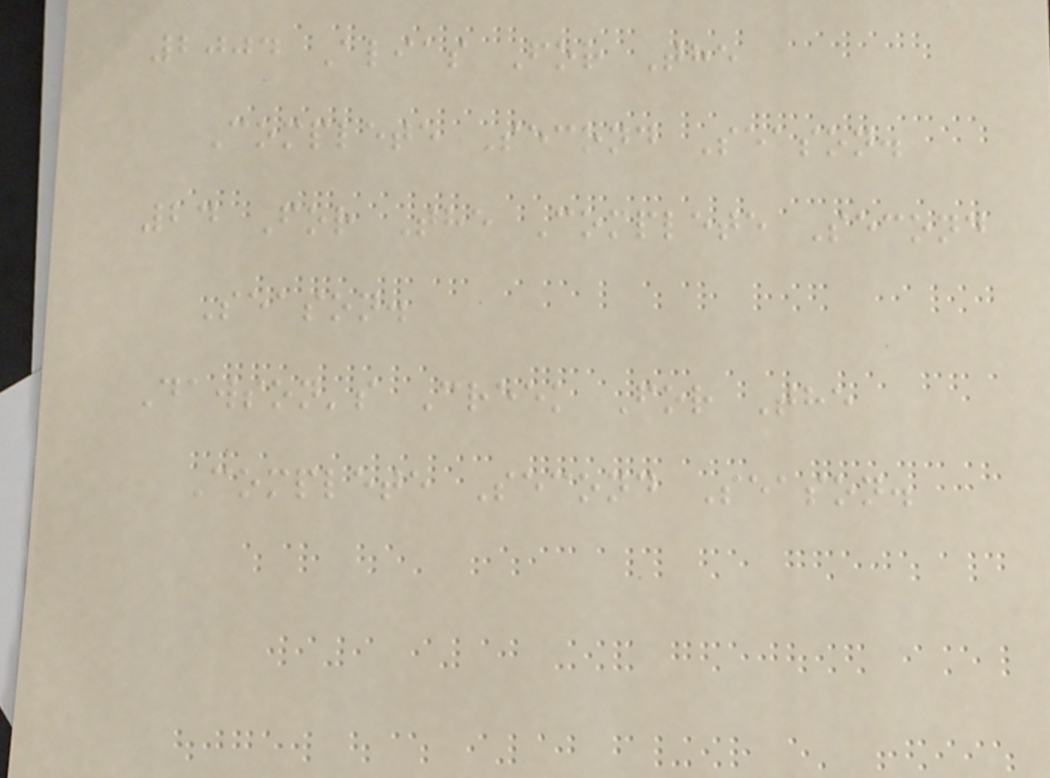2004 Alias For The
Complete Second Season.
24 For The Complete Second
Season.
Dawson's Creek For The
Complete Second Season.
